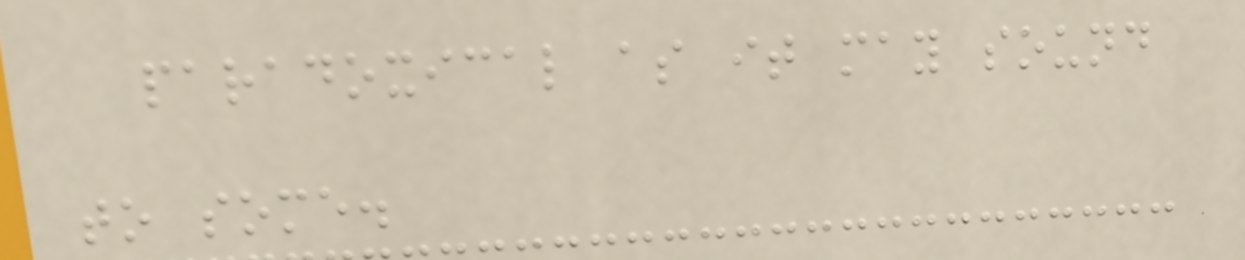paradoxical as it may sound
to some.
